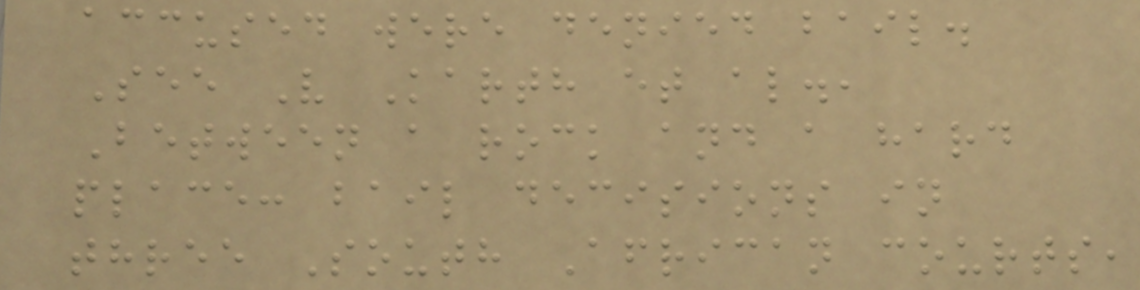accused were denied bail.
See V Karth et al.,
Between a rock and a hard
place: bail decisions in
three South African courts,
